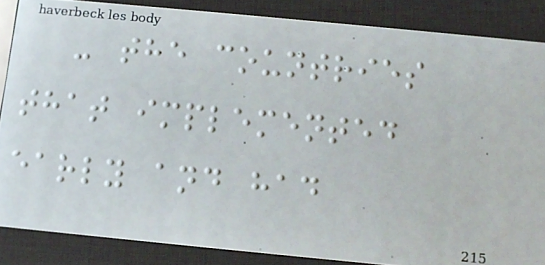- the countries
that implemented
early and had
